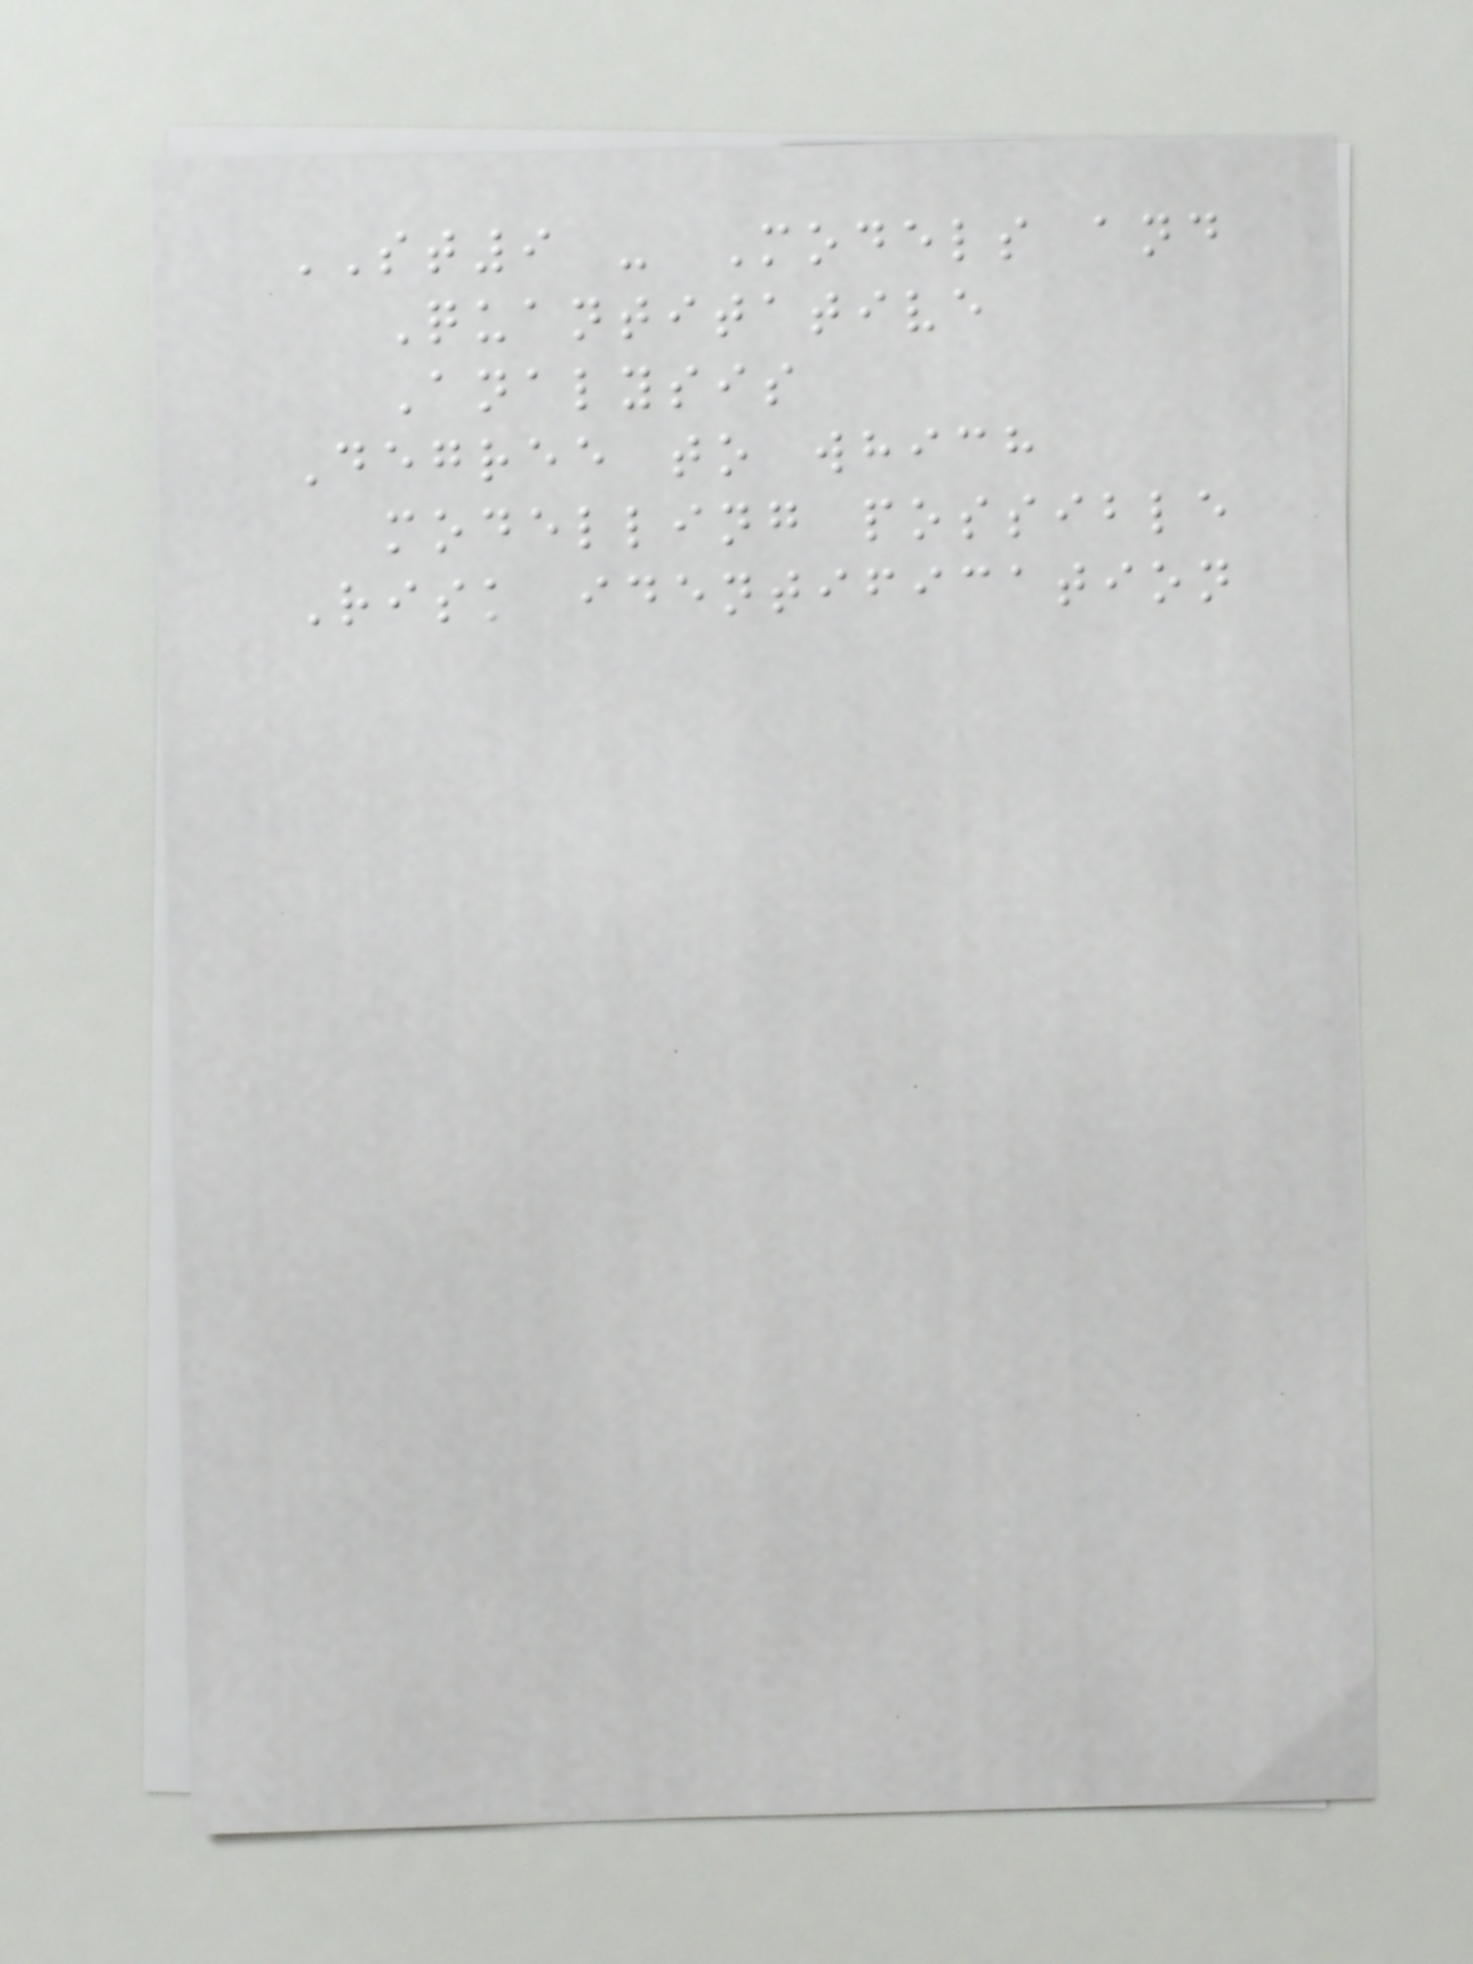ST9 - Models and
Quantitative
Analysis
Degree to which
modelling possible
Risk identification
